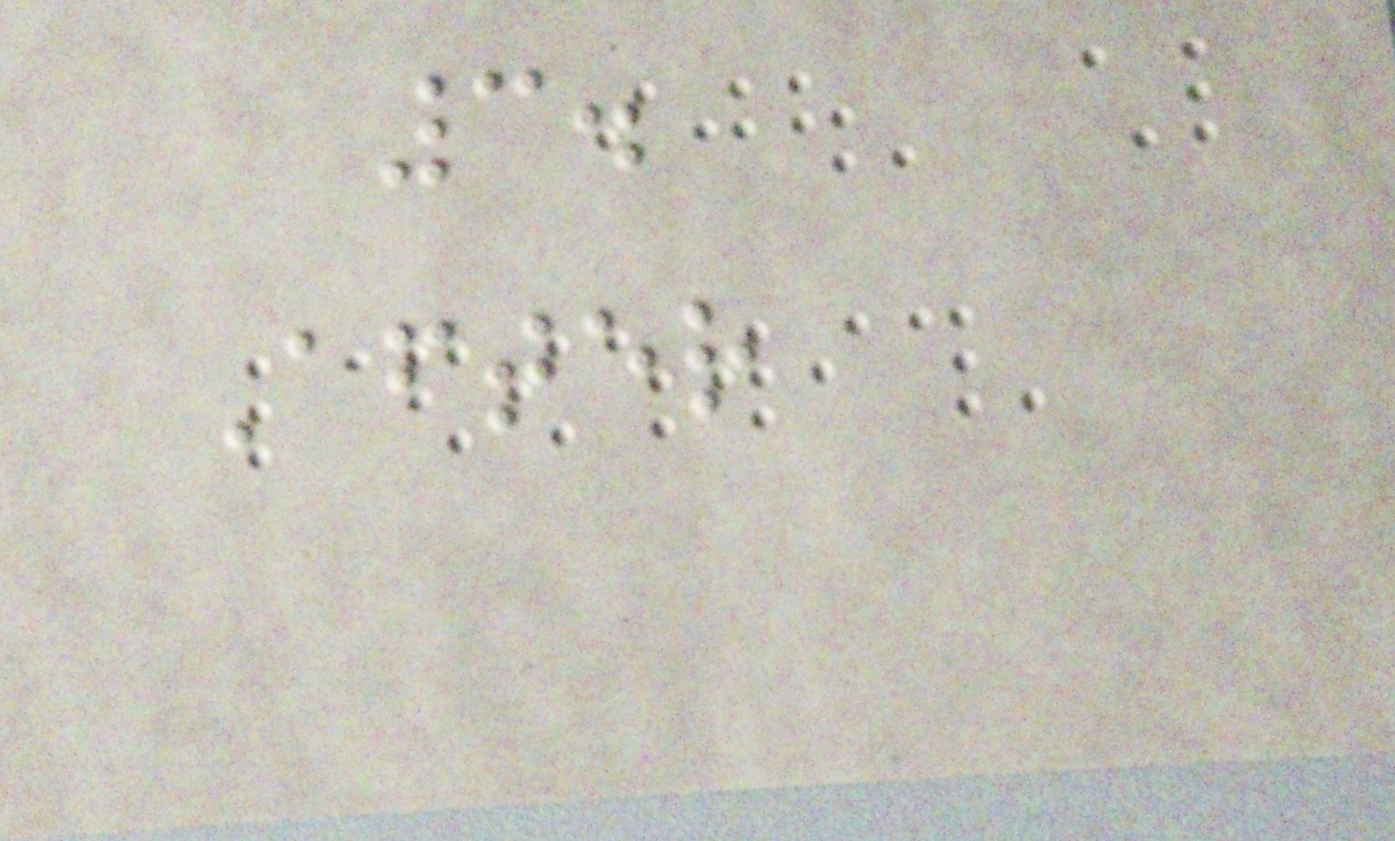3.
After
